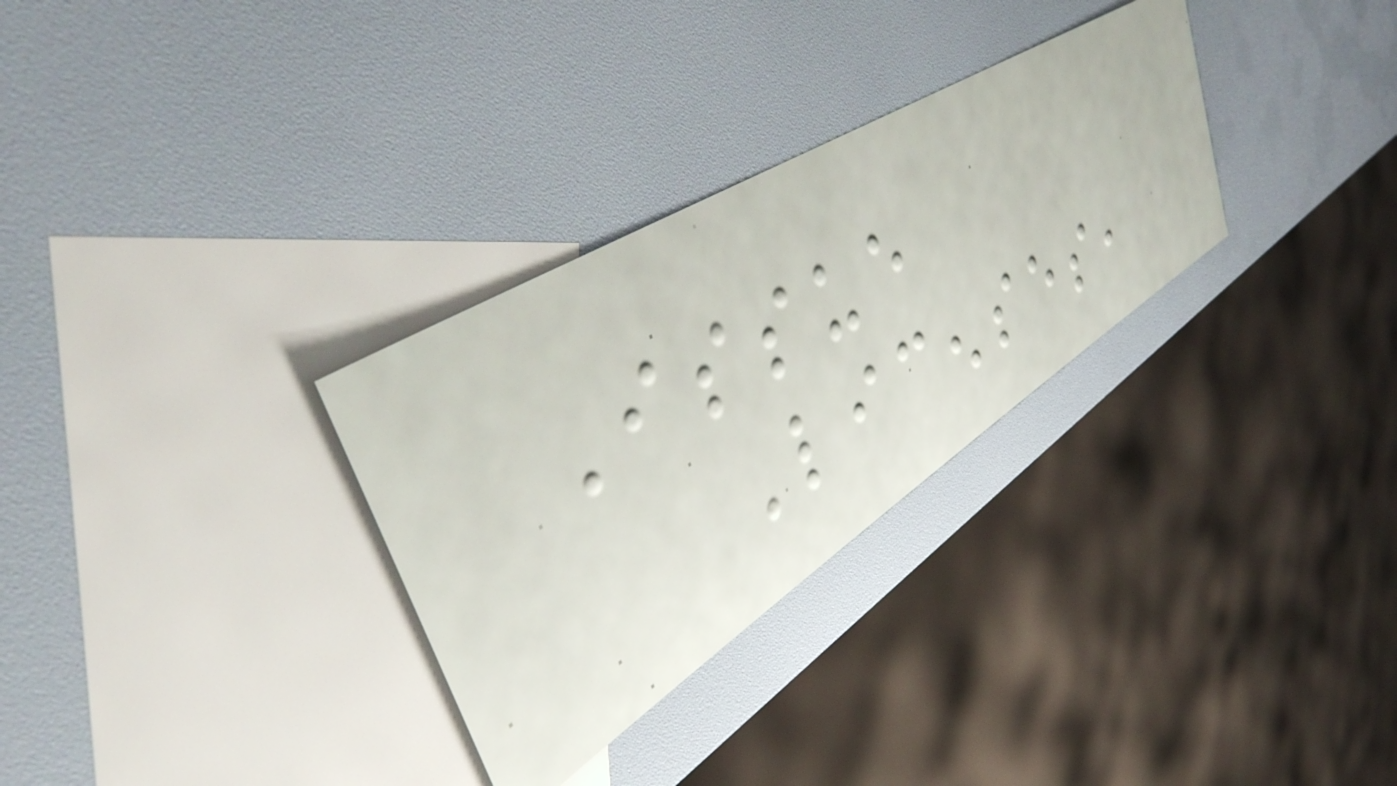Issue
Licenses,
